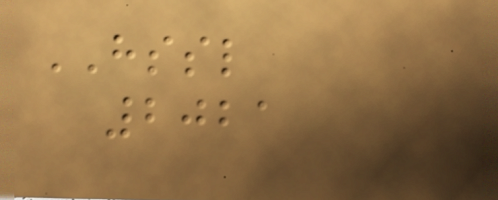HSSL
2021
